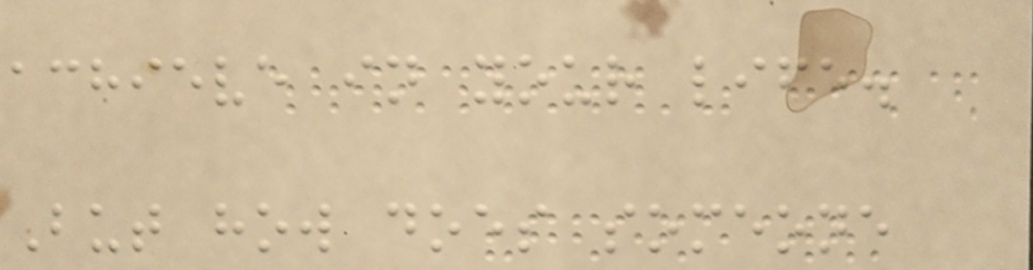achieve in your life.
But how does someone
